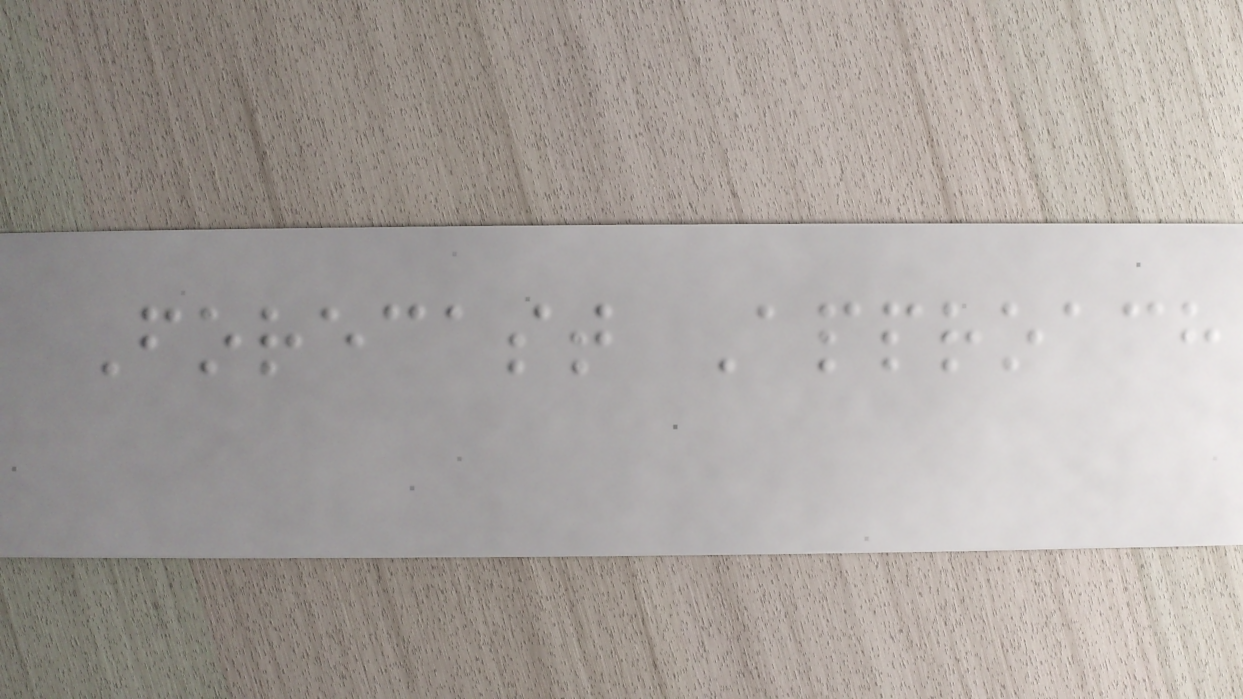Forecast Approach
